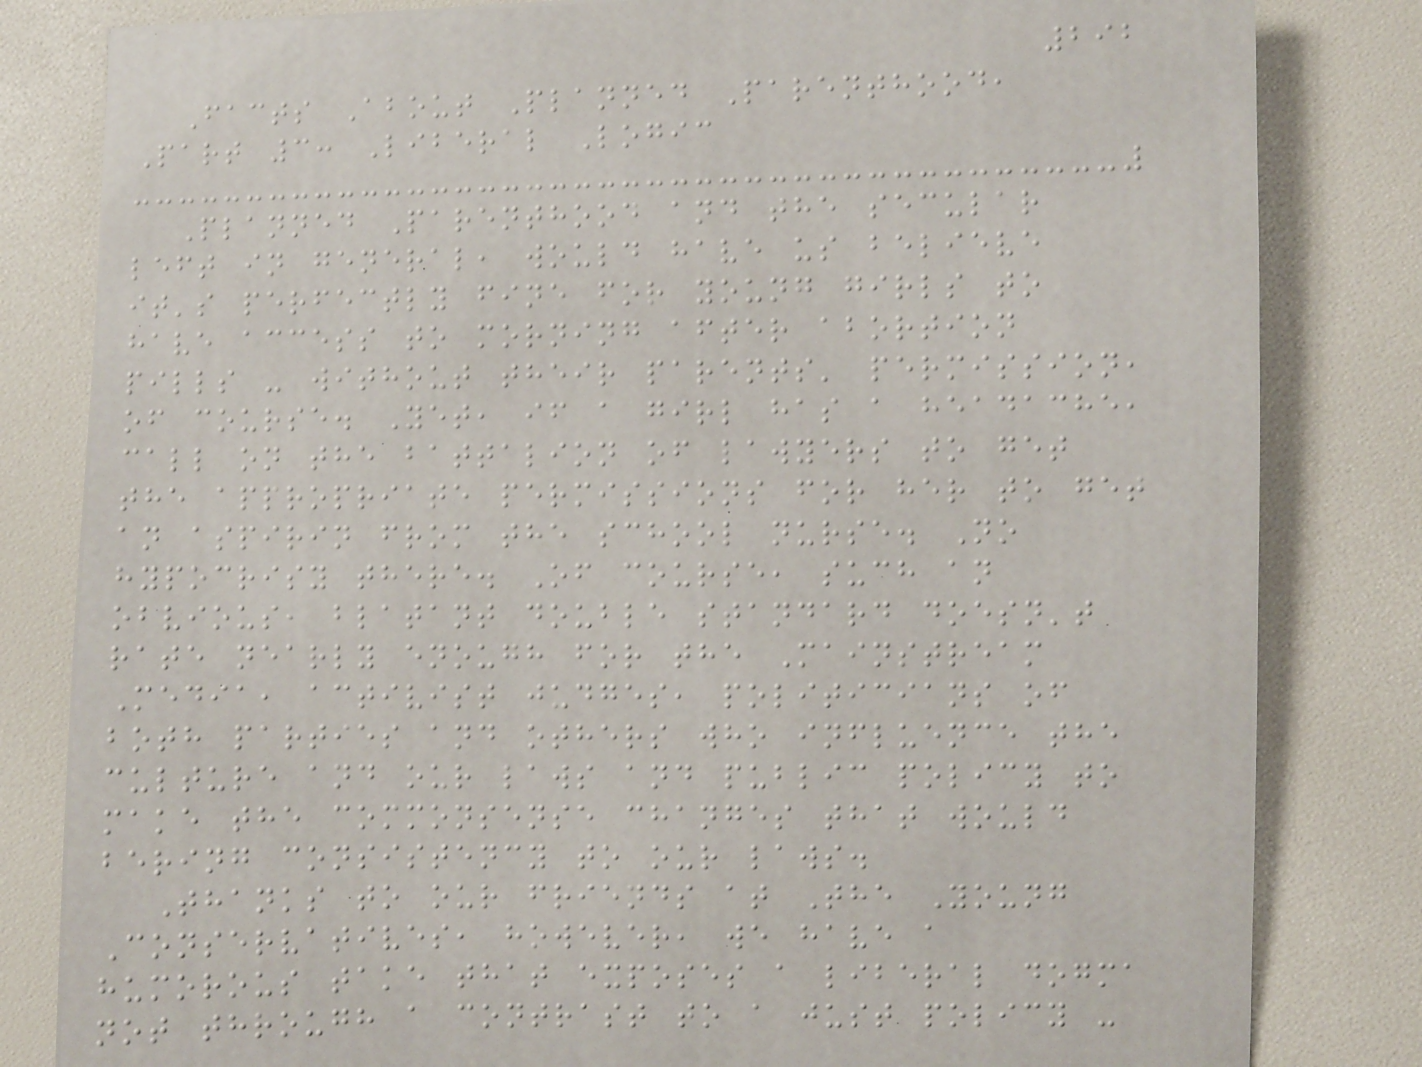292
Facts About Planned Parenthood,
Part 3: Liberal Logic
Planned Parenthood and the secular
left in general, would have us believe
it's perfectly fine for young girls to
have access to morning after abortion
pills - without their parents' permission,
of course. Yet, if a girl has a headache,
call on the battalion of lawyers to get
the appropriate permissions for her to get
an aspirin from the school nurse. No
hypocrisy there. Of course, such an
obvious, blatant double standard doesn't
rate nearly enough for the Mainstream
Media, activist judges, politicians of
both parties and others who influence the
culture and our laws and public policy to
make the commonsense changes that would
bering consistency to our laws.
Thanks to our friends at The Young
Conservatives, however, we have a
humorous take that exposes a liberal dogma
not through a contrast to a just policy -
